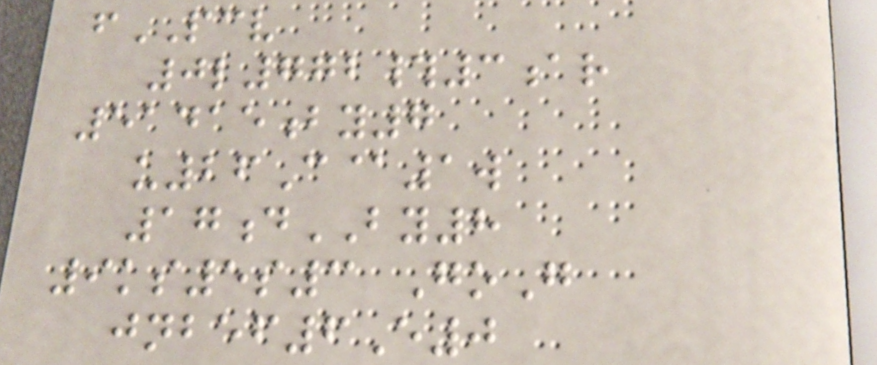fPCV
0l772#3ar
51415by7
u26C@1w
17dBY8
9ks5s3 GoG
jnbef6E0
